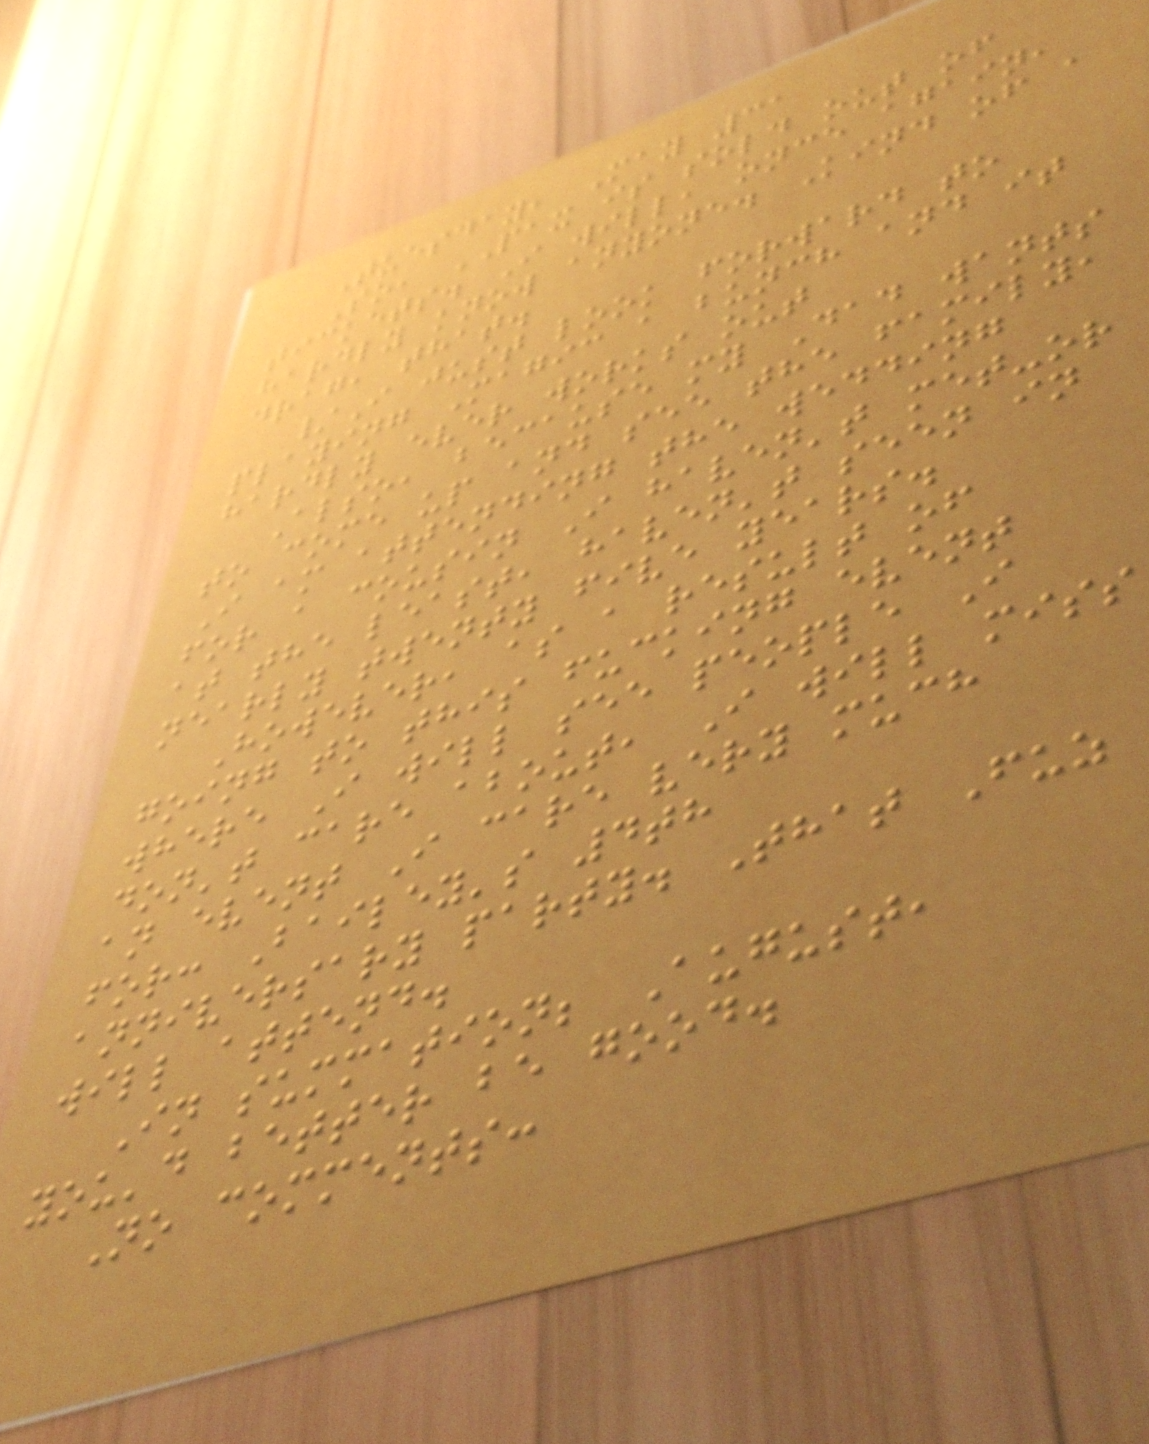Tuesday, May 31
So, PAX is sold out of
tickets. I will, once again,
hardly know anyone. Kind of a
drag, that.
/I just look forward to
playing Magic a bunch and it
hardly ever works out
Also, because my Dad wants
to come up and see the family,
I am attending the wedding
for a cousin I haven't met-or
at the least, haven't seen in
nearly twenty five years.
However, as a result of
going to this fucking event
where I will see people I
don't care about, I will miss
an event I care very much
for: Bailey's 4th
anniversary party. That Fuz
will attend.
In summation; August,
you'd better be good.
No comments:
